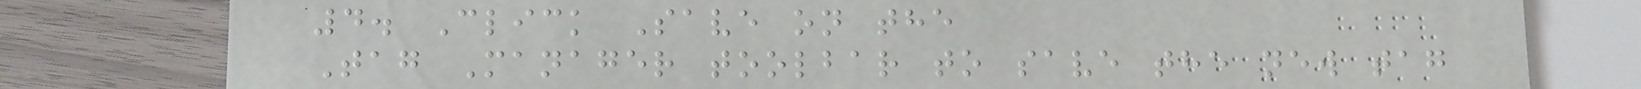4. Click Save on the
Tag Manager toolbar to save the new tag
